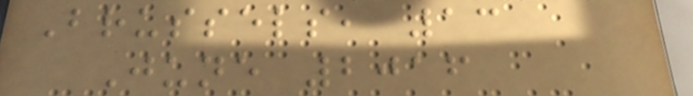Brussels, 13
June 2016
